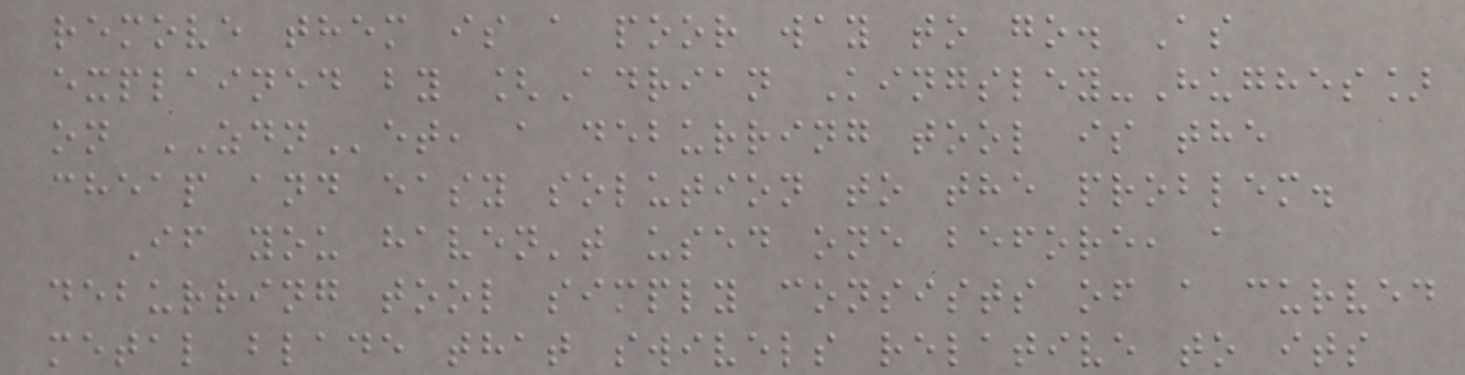remove them is a poor way to go. As
explained by [Adrian Kingsley-Hughes]
on ZDNet, a deburring tool is the
cheap and easy solution to the problem.
If you haven't used one before, a
deburring tool simply consists of a curved
metal blade that swivels relative to its
